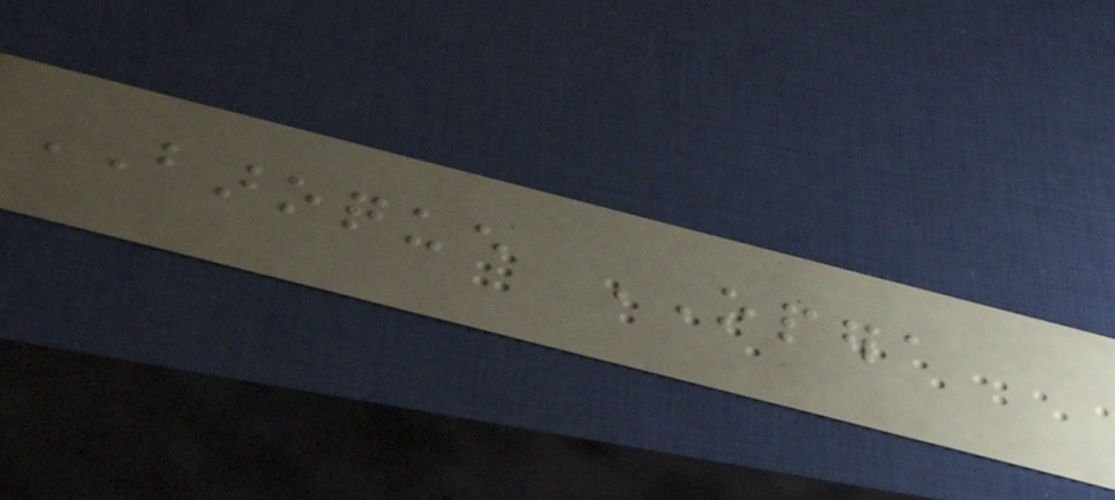BAROQUE OPERA
